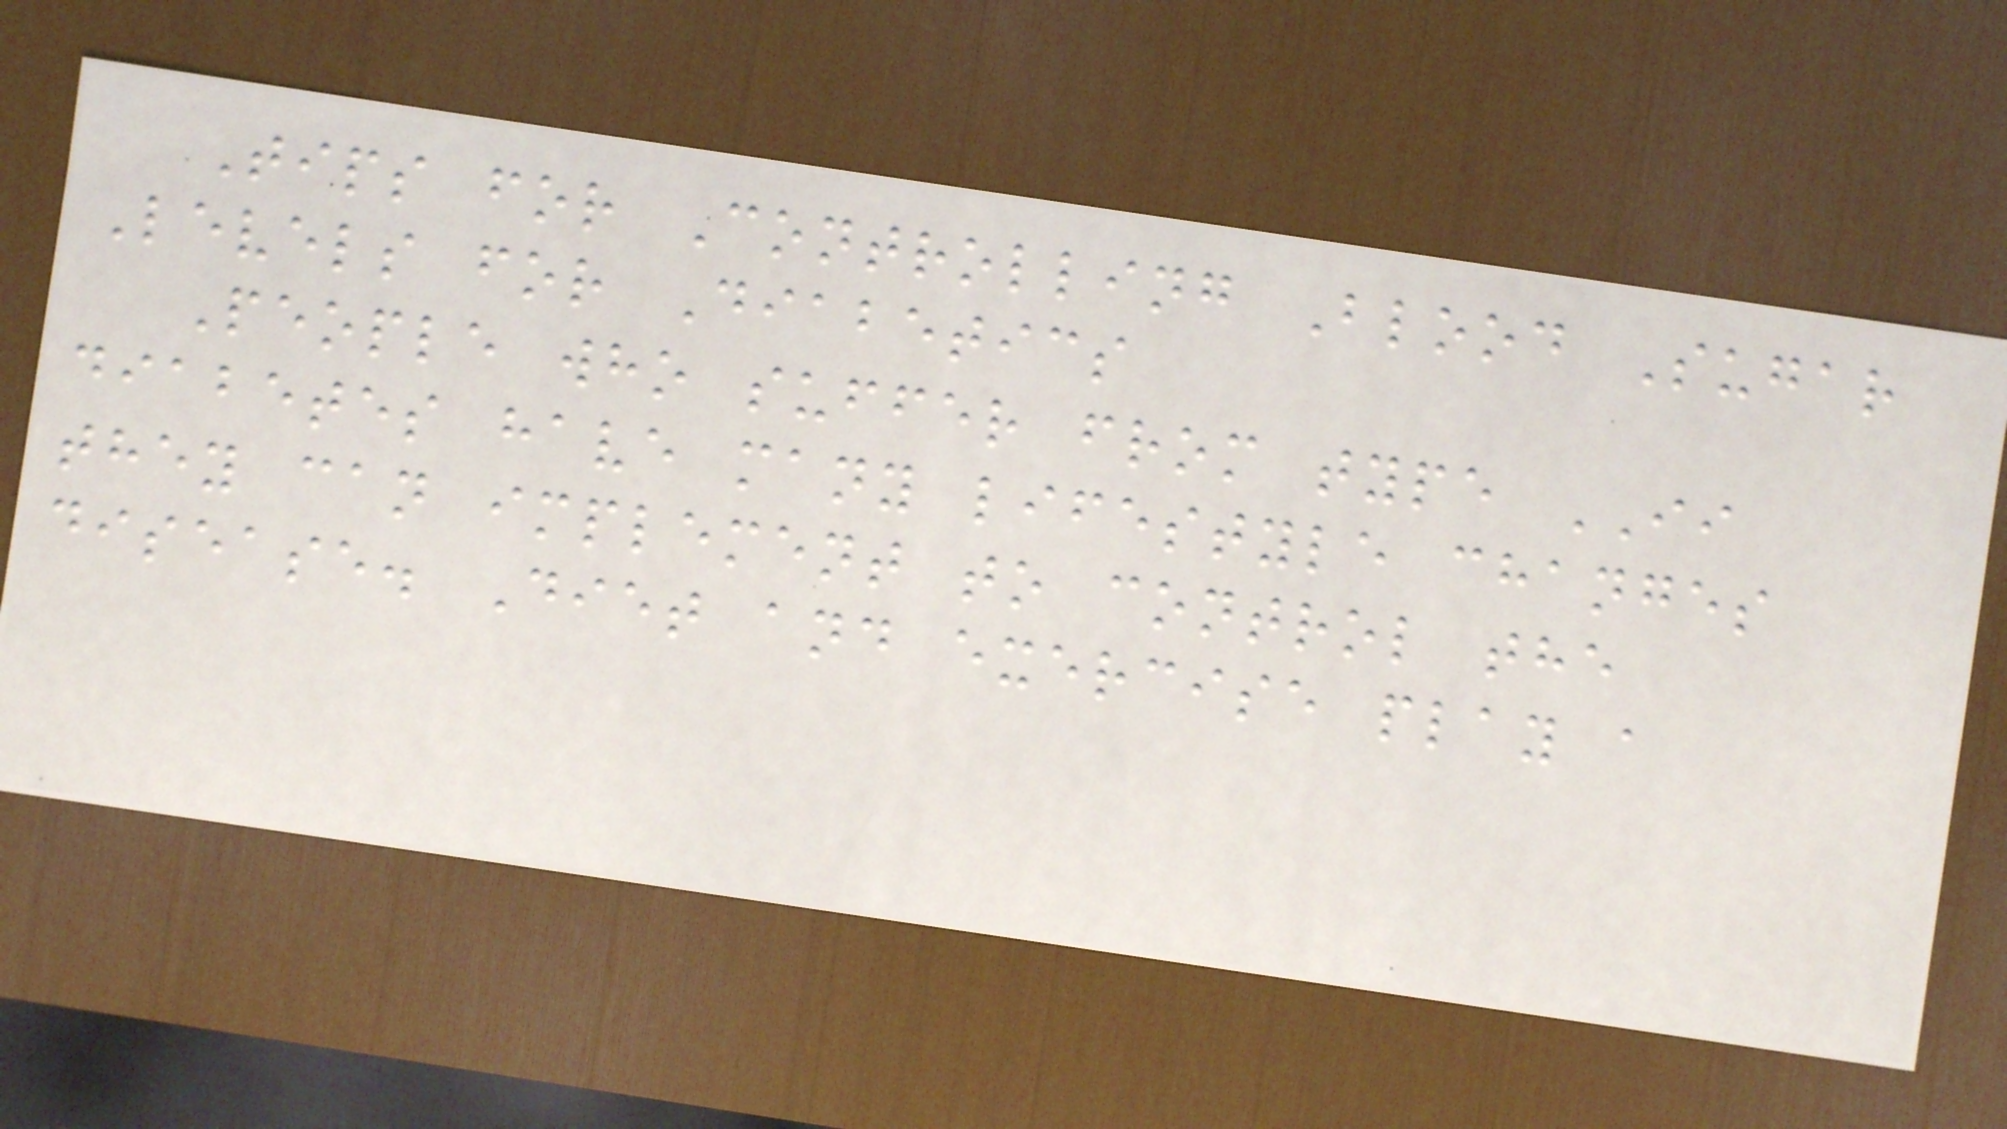Tips for Controlling Blood Sugar
Levels for Diabetics
People who suffer from type II
diabetes have many lifestyle changes
they can implement to control the
disease. Diet and exercise play a
